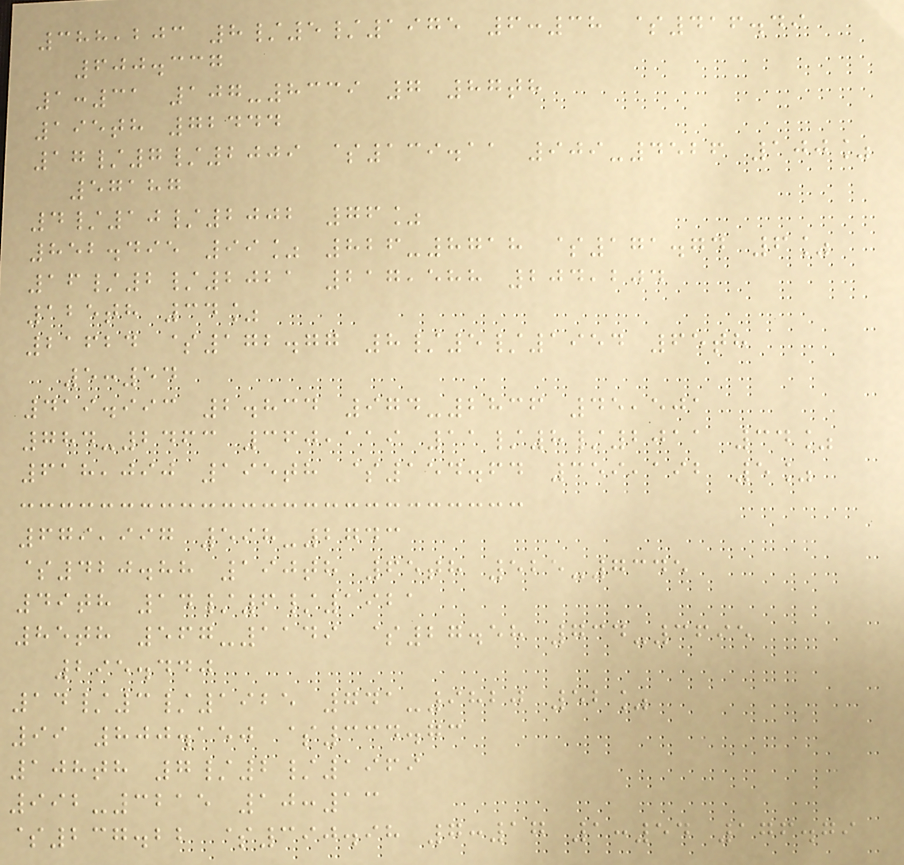388,203 8/5/1975 6:38 $416.49
600.337
1:31 107-8339 7 87th
195th 72444
17/7/2009 $139.11 909-4526 100%
57187
4/10/2002 76%
852.495 99% 826-8718 $171.74 6%
16/2/2021 217,588 204,204
125th 34%
21624 $172.77 8/5/1954 65th
5:54
419.993 2.834 974-2836 45,501
784-2463 360,119 11/8/2011 34%
618,090 195th $154.64 359,192 5%
679,997 598-2743
$420.88 190th 65th 525-7345
49th 14/6/1921
85th 567-1149 $27.58 734-3695
295.440
14/3/1925 741-9820 52%
99 800.150 $334.73
108th 7/2/1969
992-3215 10:13
$237.22 $390.98 7:17 1:54 176.79
